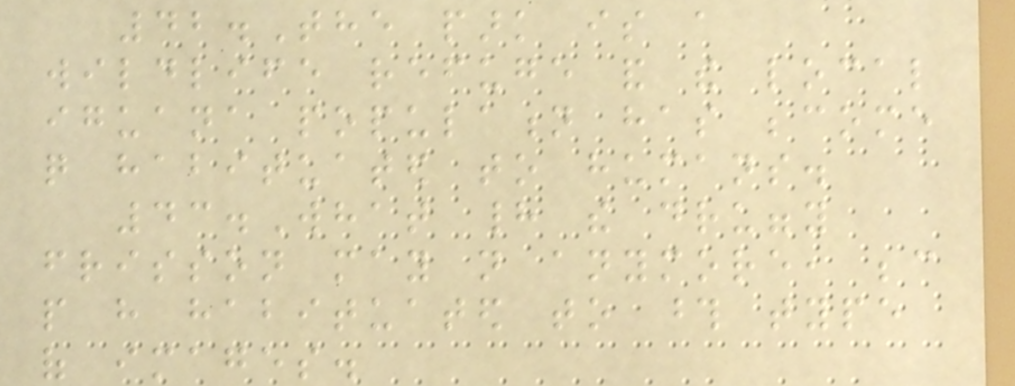42.The park is a
wildlife refuge and the local
iguana population has become
quite habituated to humans.
43.What had the druggy
frisson may not anymore, because
people have habituated to those type
of images.
